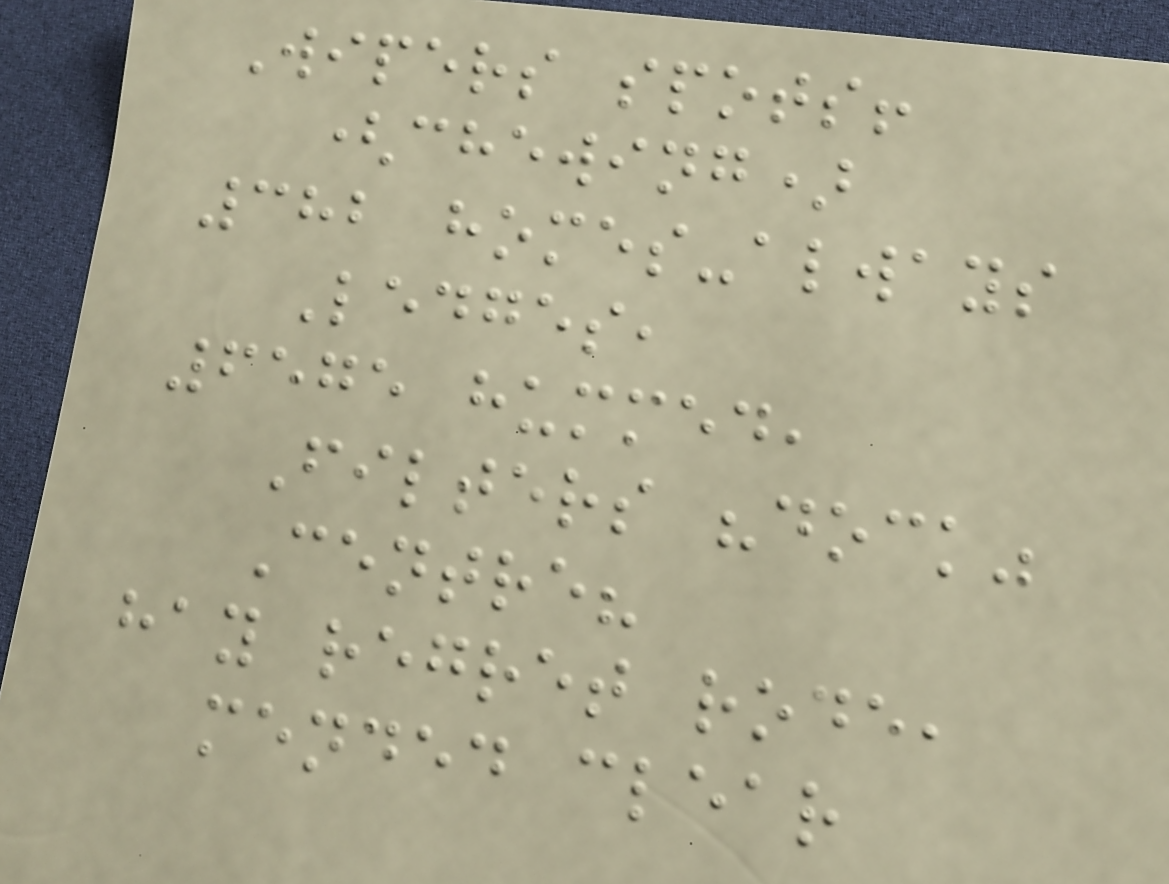Wipers spots!
(chewing)
382 homes-always
Ledges,
6575 hummed,
Filters "dock"
Centre?
hay regret rode,
mended clear
